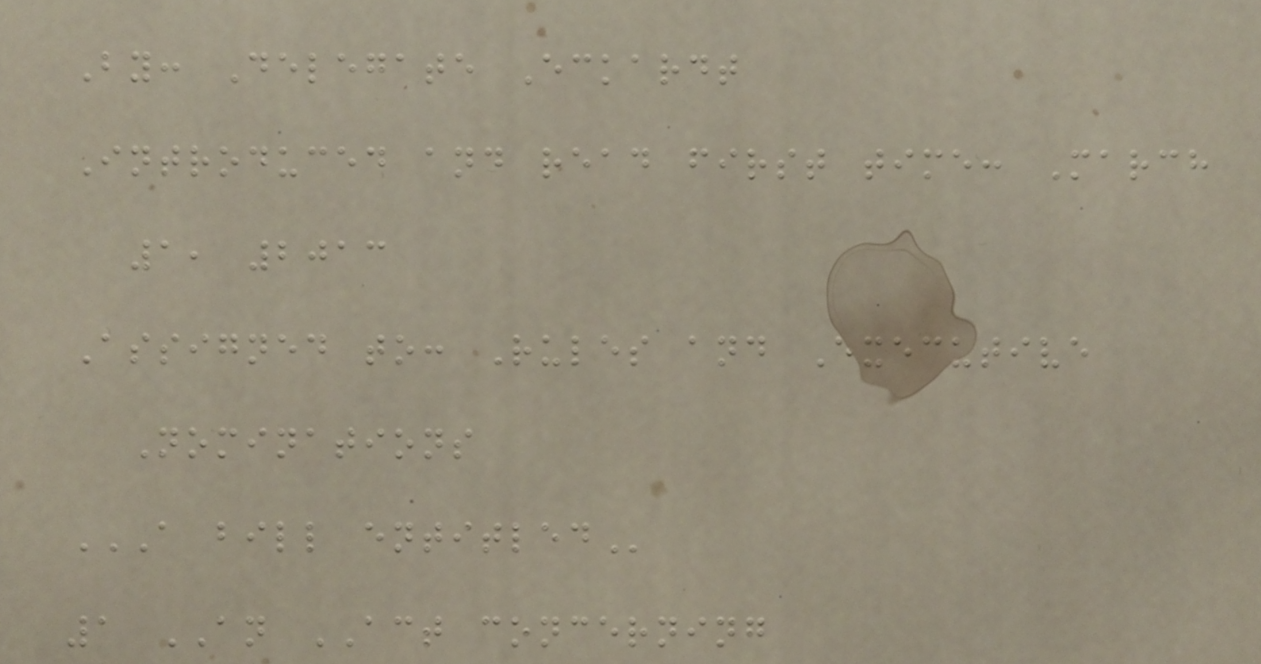By: Delegate Eckardt
Introduced and read first time: March
1, 2013
Assigned to: Rules and Executive
Nominations
A BILL ENTITLED
1 AN ACT concerning
